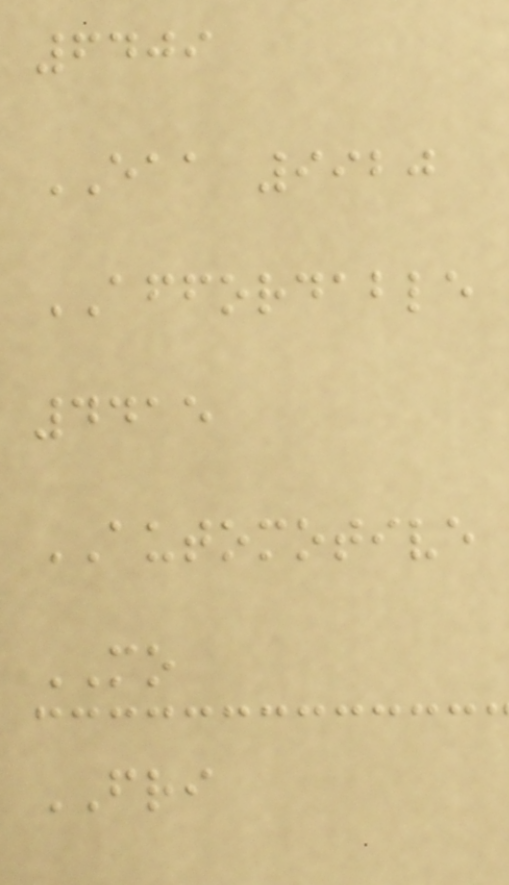6409
EAA 9920
AFFORDABLE
4415
AUTOMOTIVE
MO
FRI
